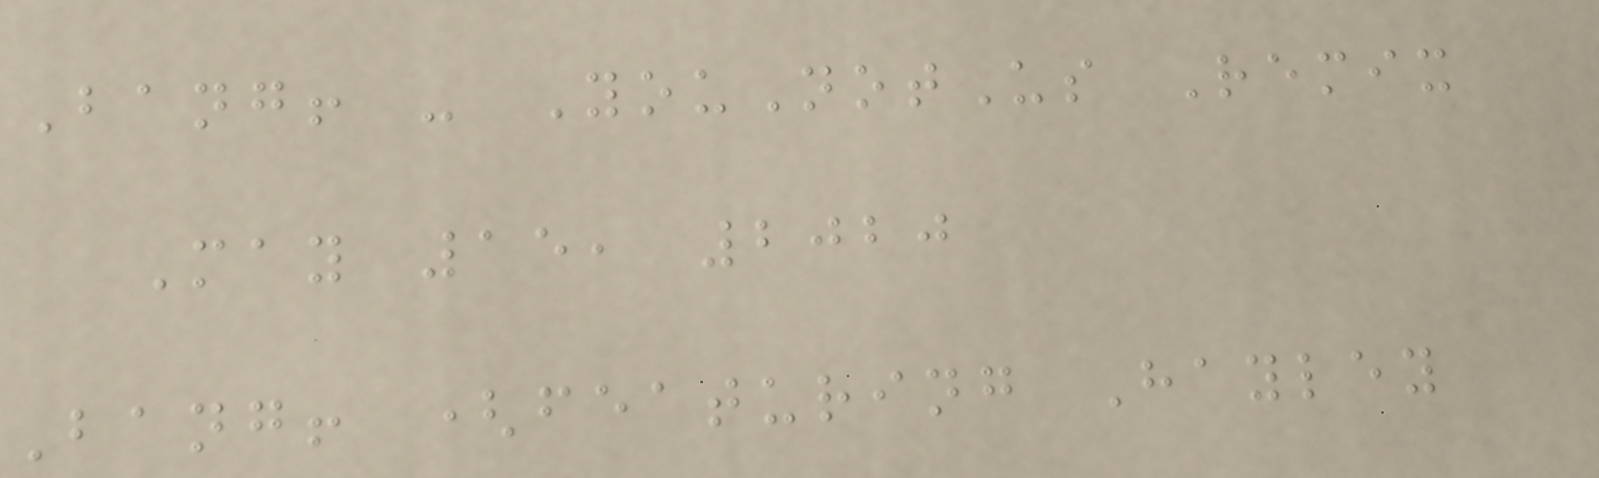Bang! - YouNotUs Remix
May 15, 2020
Bang! (featuring Hayley
